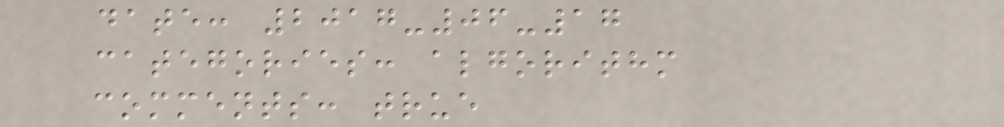date: 2017-06-17
categories: algorithm
comments: true
